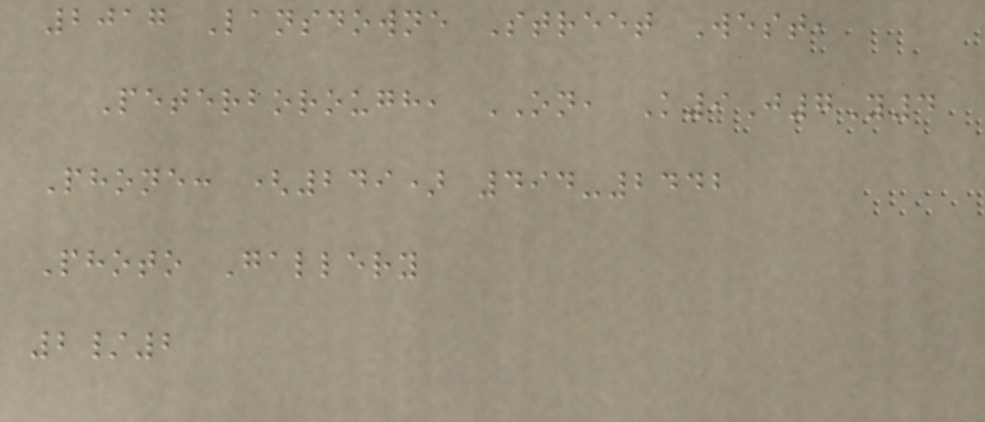2017 Lansdowne Street West,
Peterborough, ON, K9J7Y4
Phone: (249) 494-2442
Photo Gallery
2/2
